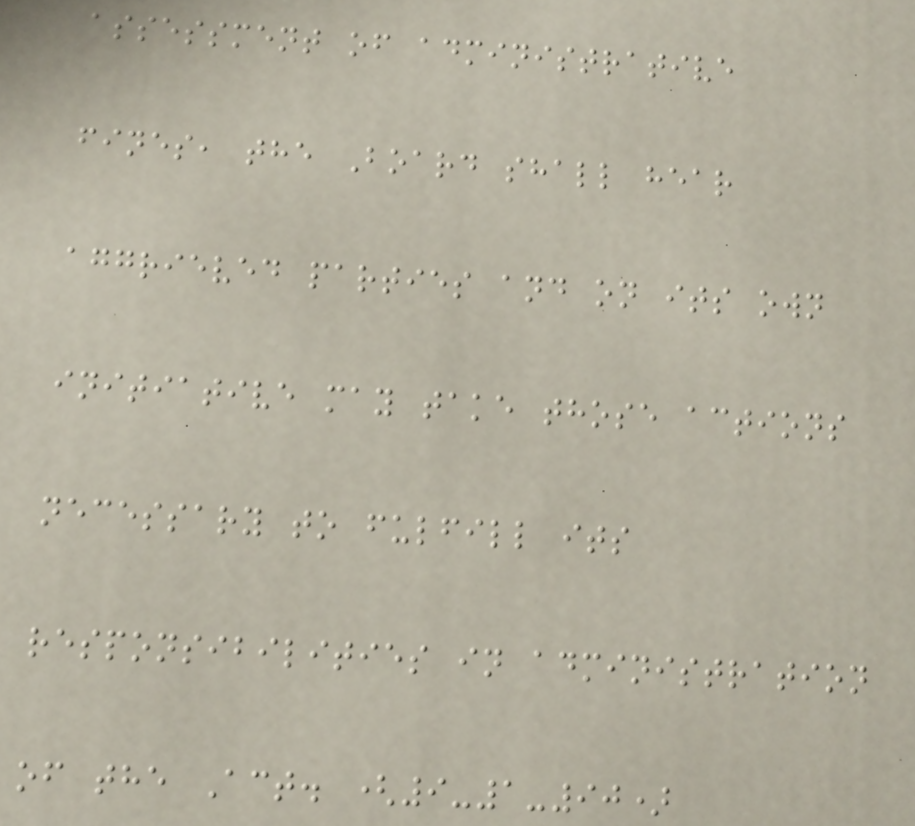assessment of administrative
fines, the Board shall hear
aggrieved parties and on its own
initiative may take those actions
necessary to fulfill its
responsibilities in administration
of the Act. (9-1-90)
